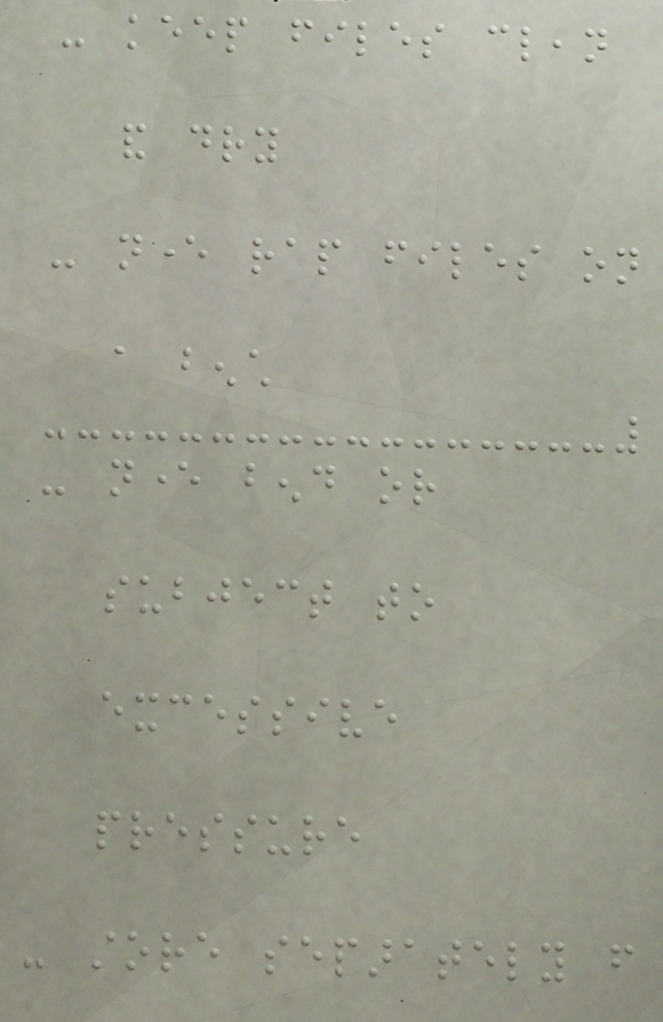- keep files clean
and dry
- never rap files on
a bench
- never bend or
subject to
excessive
pressure
- store separately from
